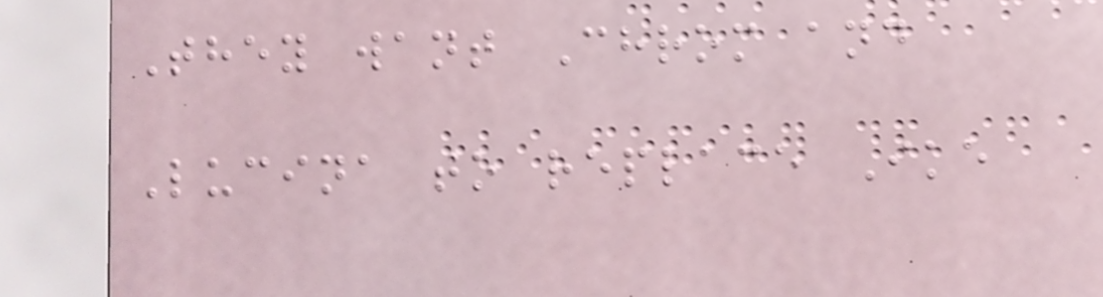They want Chrom and
Lucina to replace Ike
